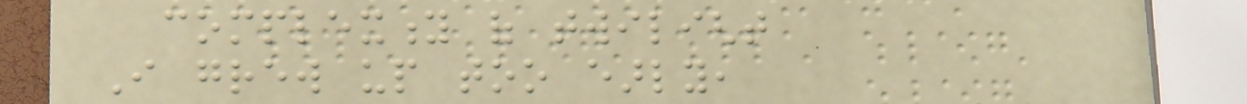complexity of twilight
I grew up too early,
